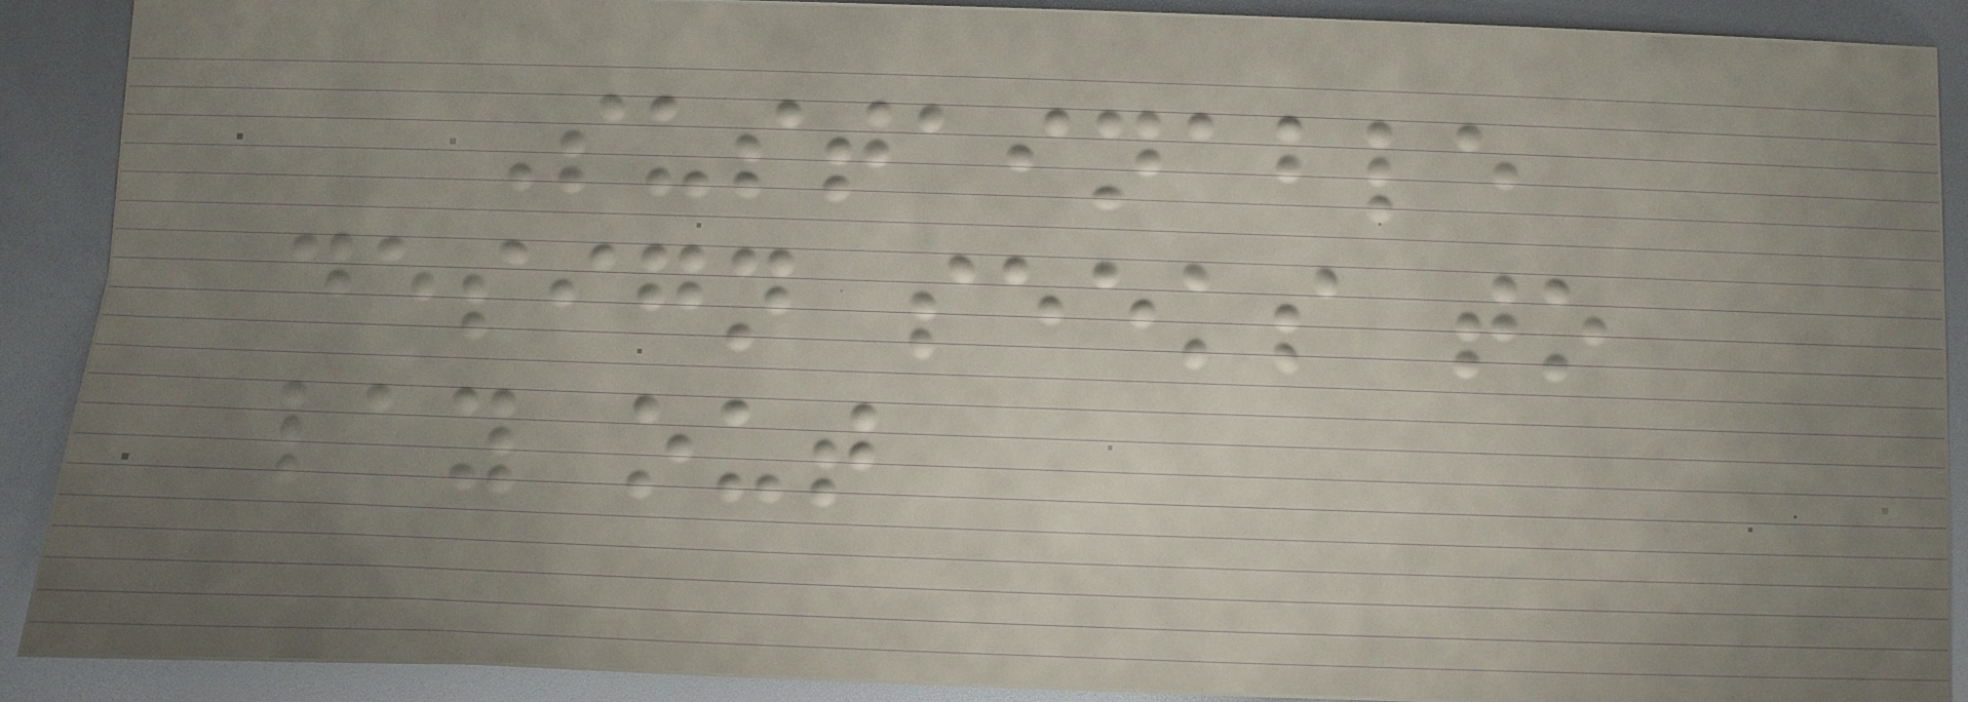Sustainable
design seeks to
lay out
